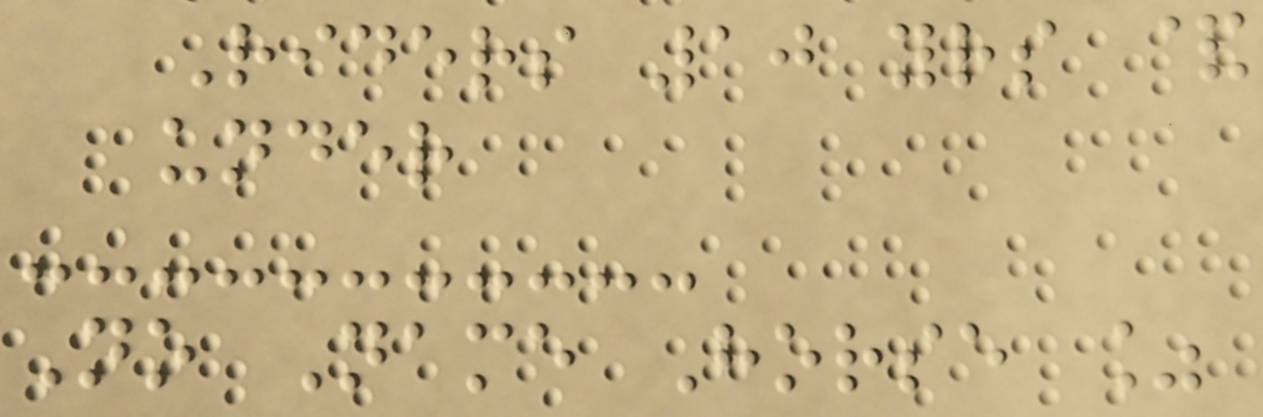Riders 10 yrs &
under
No Name Horse %
